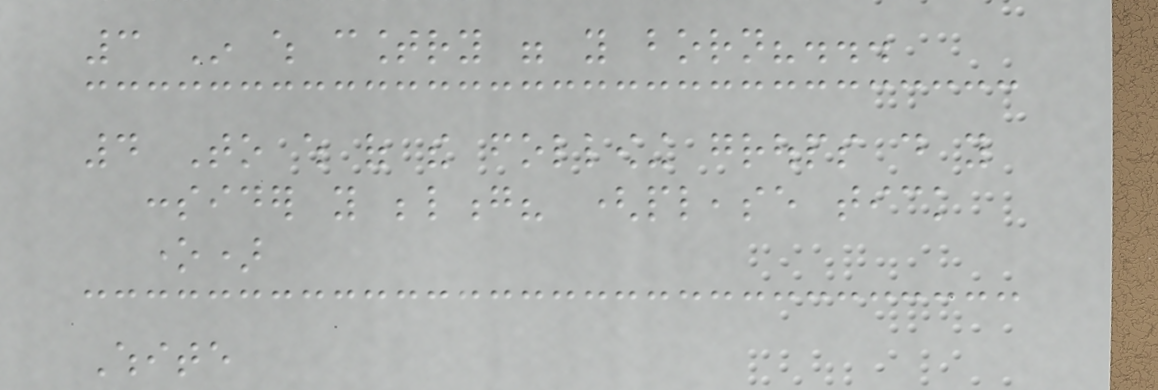3 In which country were you born?...
4 To which of the following groups do you
consider you belong? (please tick
one)
White
